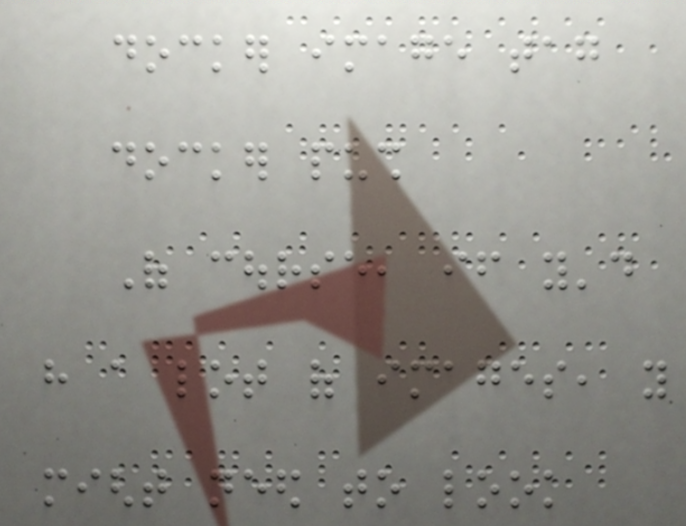docker image tag
docker push
Of course, if you'd
have a lot of images, you
might need to look
